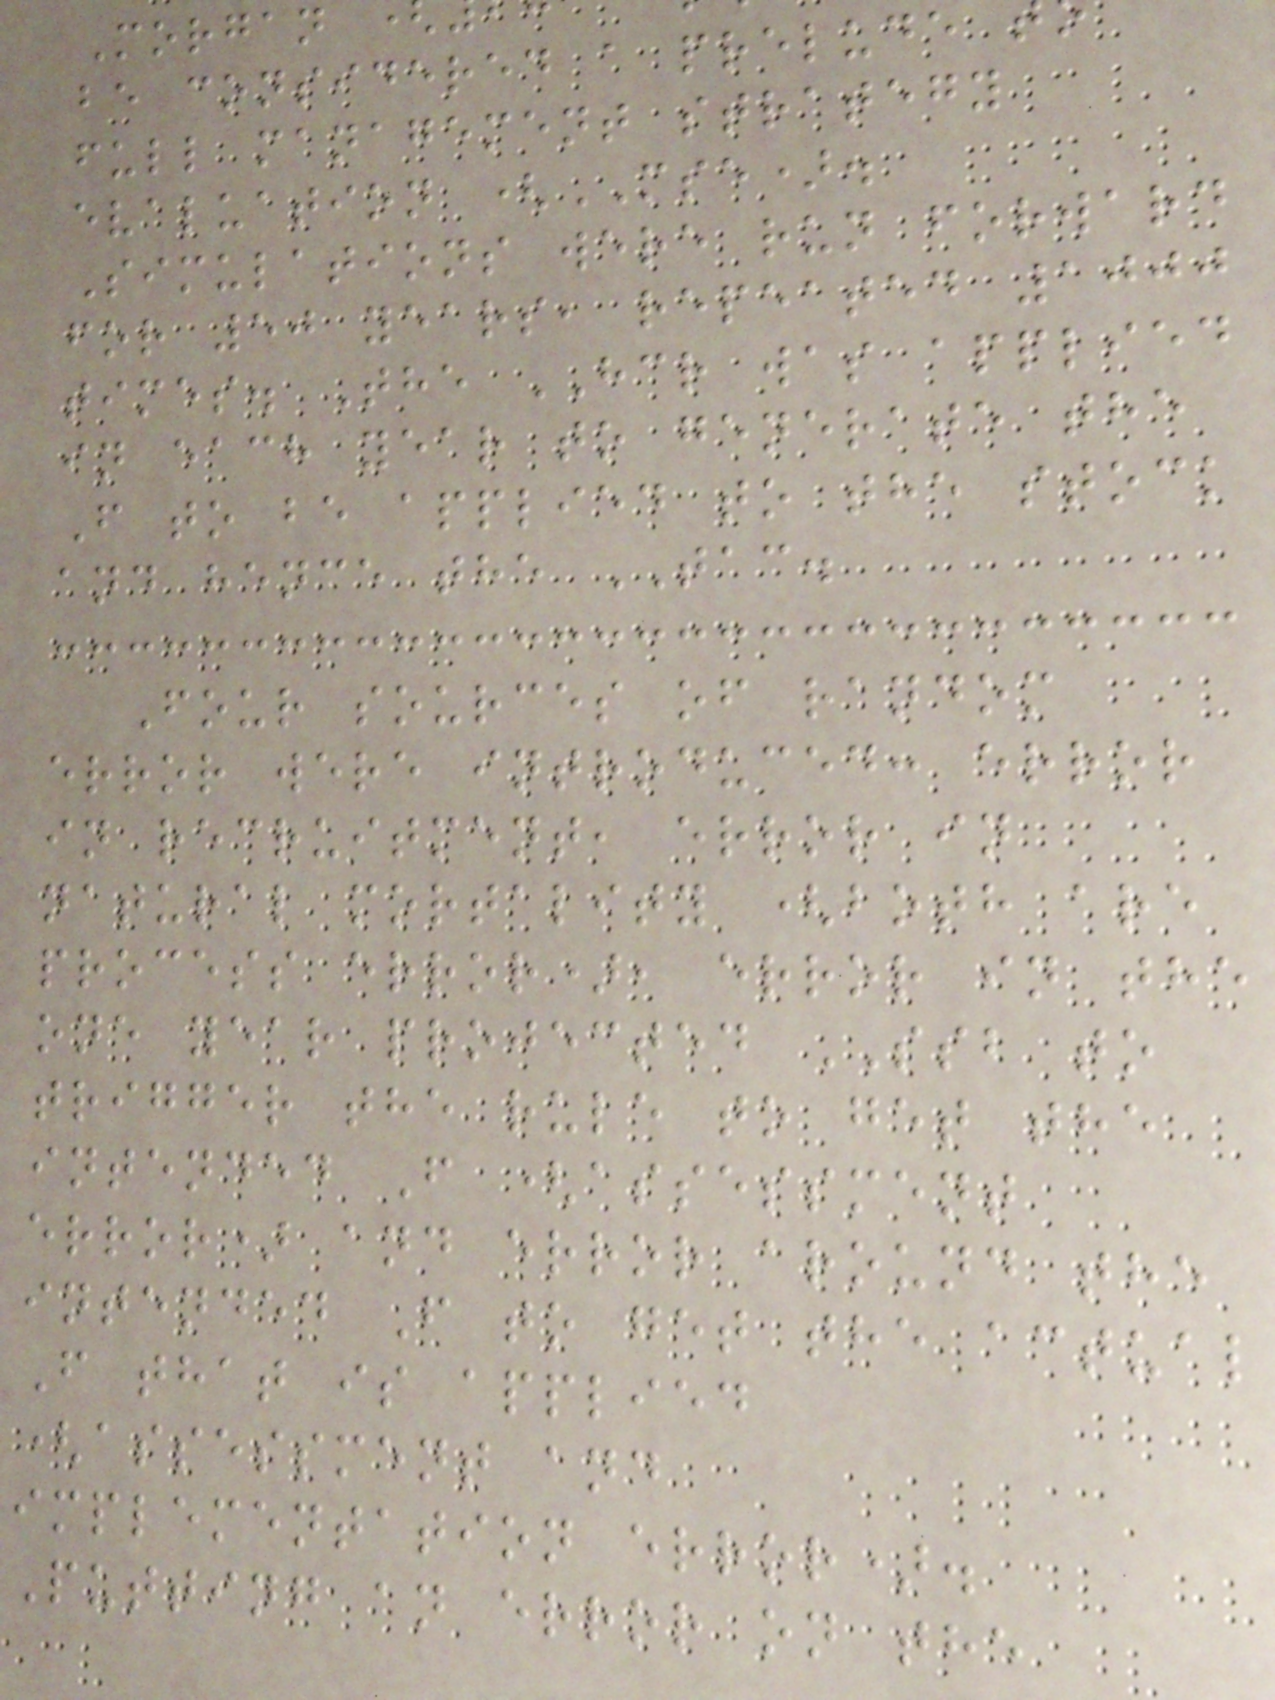Morgan
be considered a prelude
full management strategy
evaluation (MSE).
Simulations were run forward
for 50 years, repeated 1000
times. The HCR was applied
in each year to generate the
F to be applied to the stock
and hence the TAC.
Four sources of random
error were introduced: error
in recruitment, error in
natural mortality (both are
process error), error in the
one year projected SSB to
trigger the rule to get the
intended F (assessment
error) and error around the
intended F to get the actual
F that is applied
(assessment and
implementation error).
Putting an error on the
